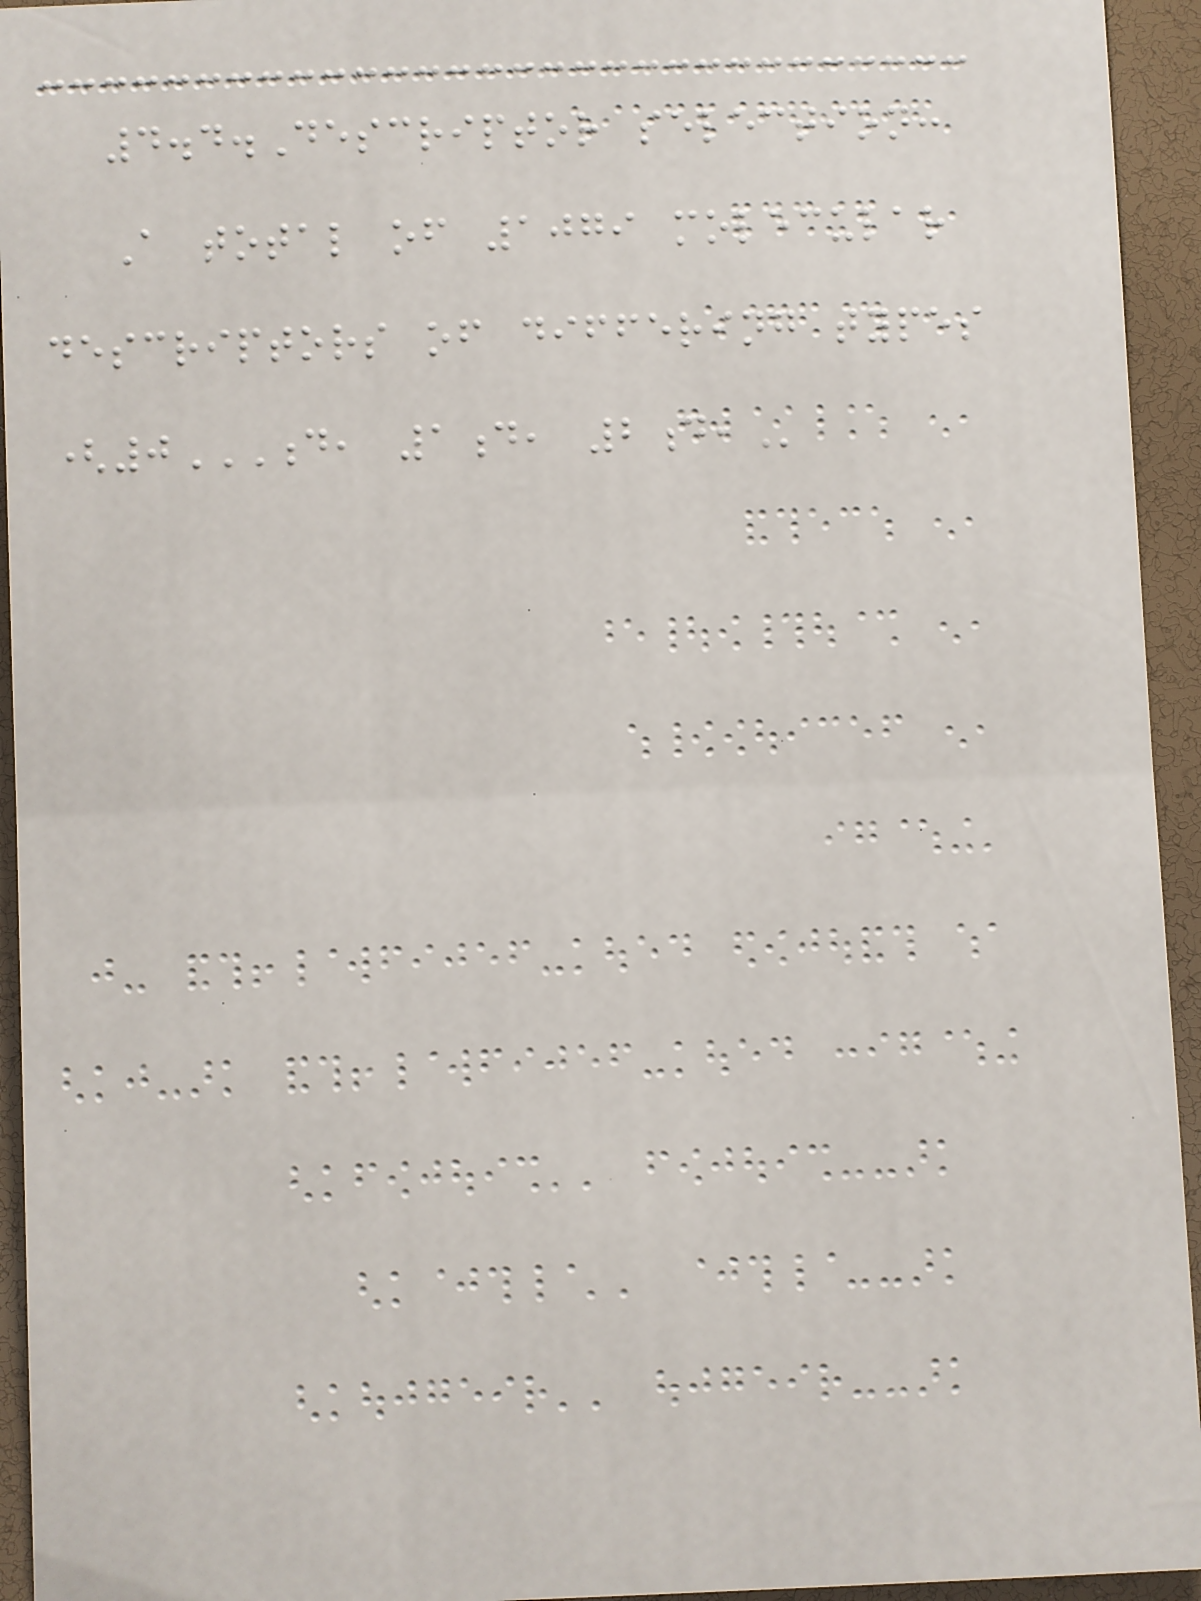4.4.Descriptor selection:
A total of 1079 molecular
descriptors of differing types
(0D, 1D, 2D,
